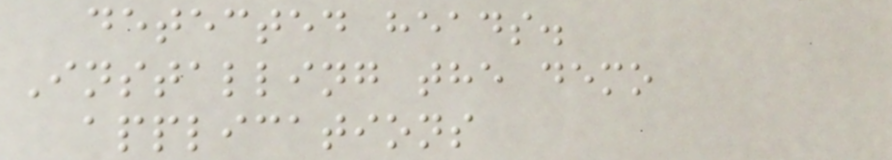detected heads.
Installing the demo
applications
